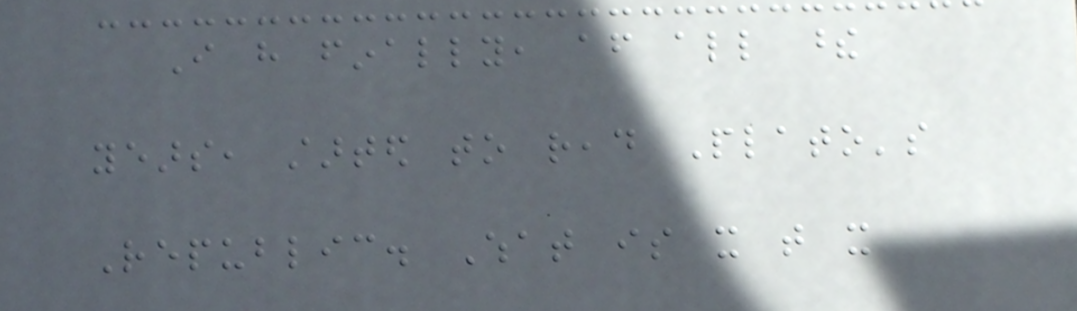I have finally, after all these
years, started to read Plato's
Republic. What is it that it
